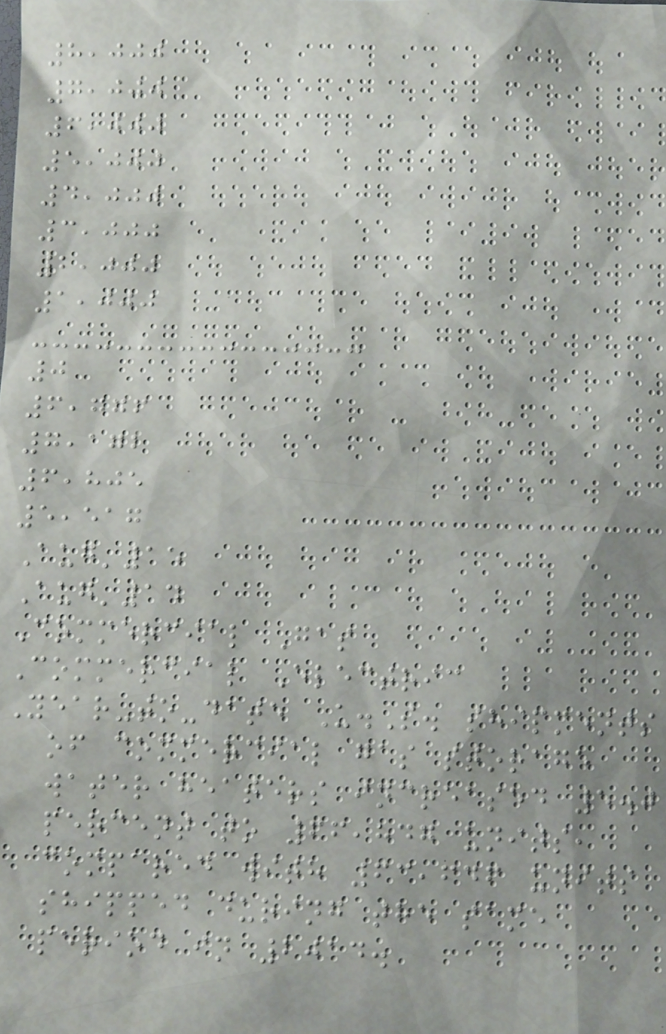8,000
7,000
6,000
5,000
4,000
3,000
2,000
1,000
0
6,776
7,172
6,805
5,517
Aug'15
Aug'14
Commercial Gas
Commercial Electric
Year-to-date U.S. shipments
of commercial gas storage
water heaters increased 5.0
percent to 66,847 units,
compared with 63,646 units
shipped during the same
period in 2014.
